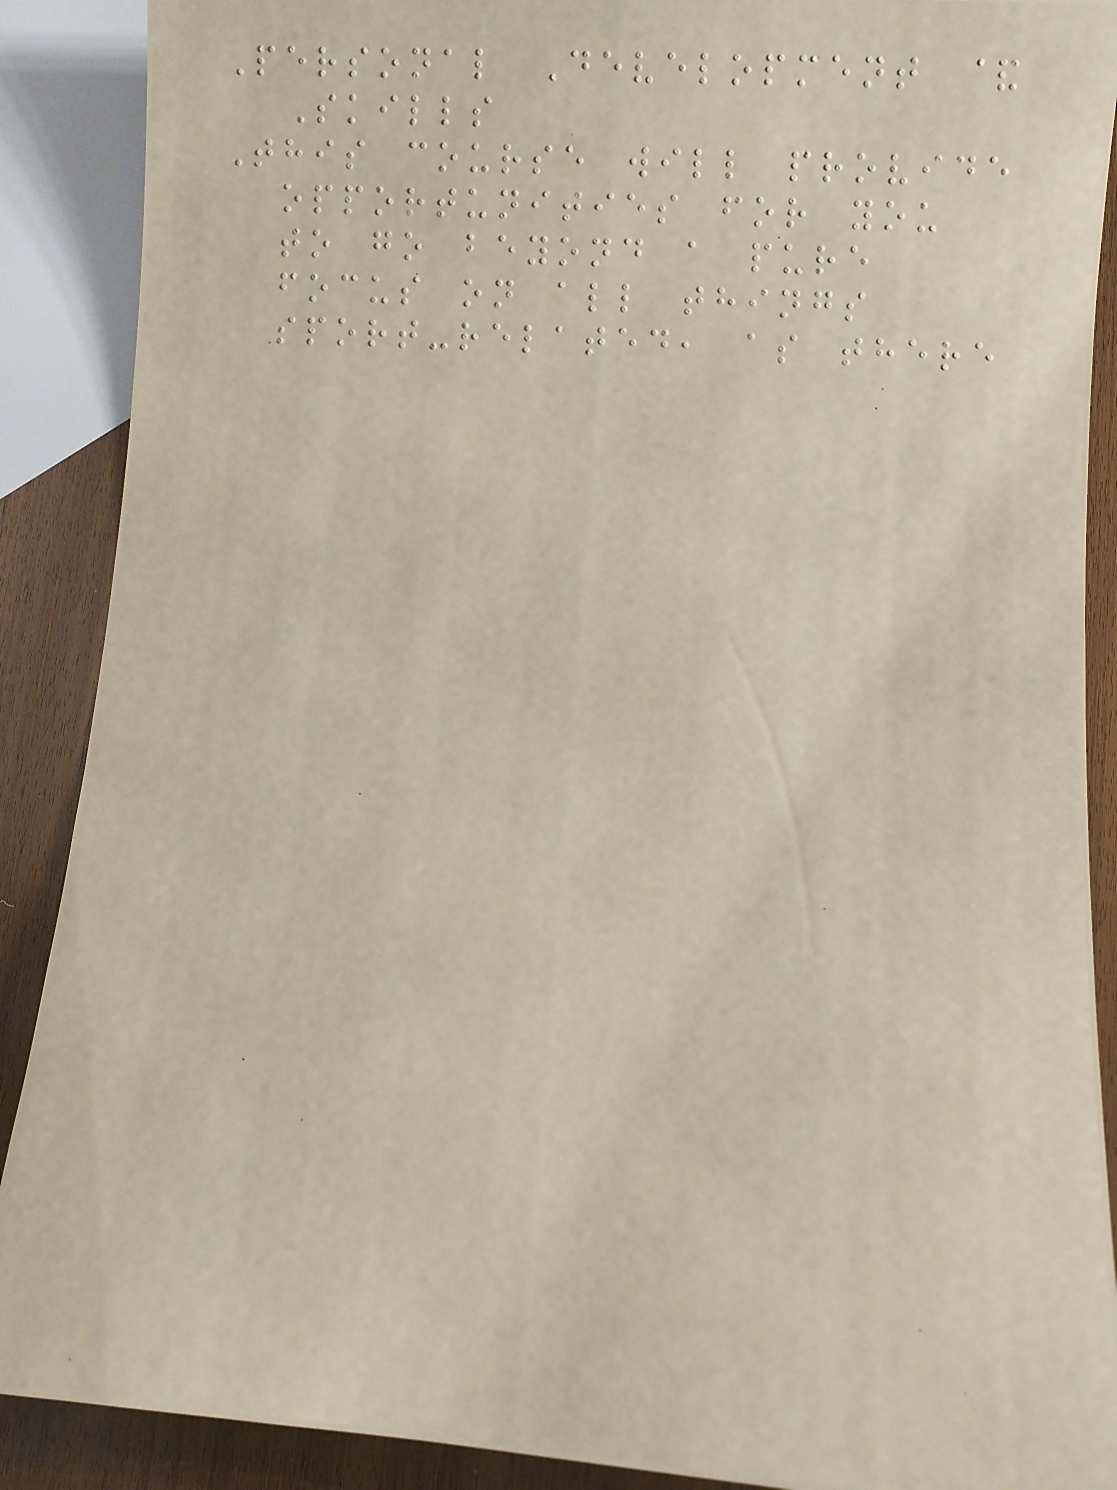Personal Development &
Skills
This course will provide
opportunities for you
to go beyond a pure
focus on all things
sport-related, as there
